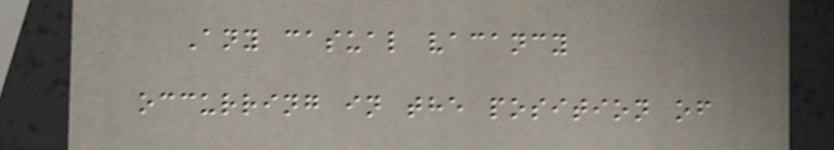Any casual vacancy
occurring in the position of
